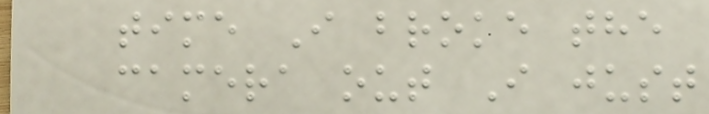time I broke the
camera out I just
